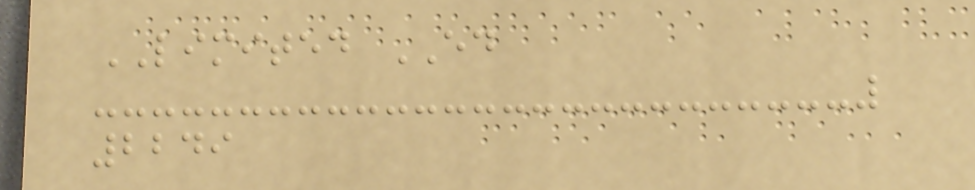LIMITED ED
2249
